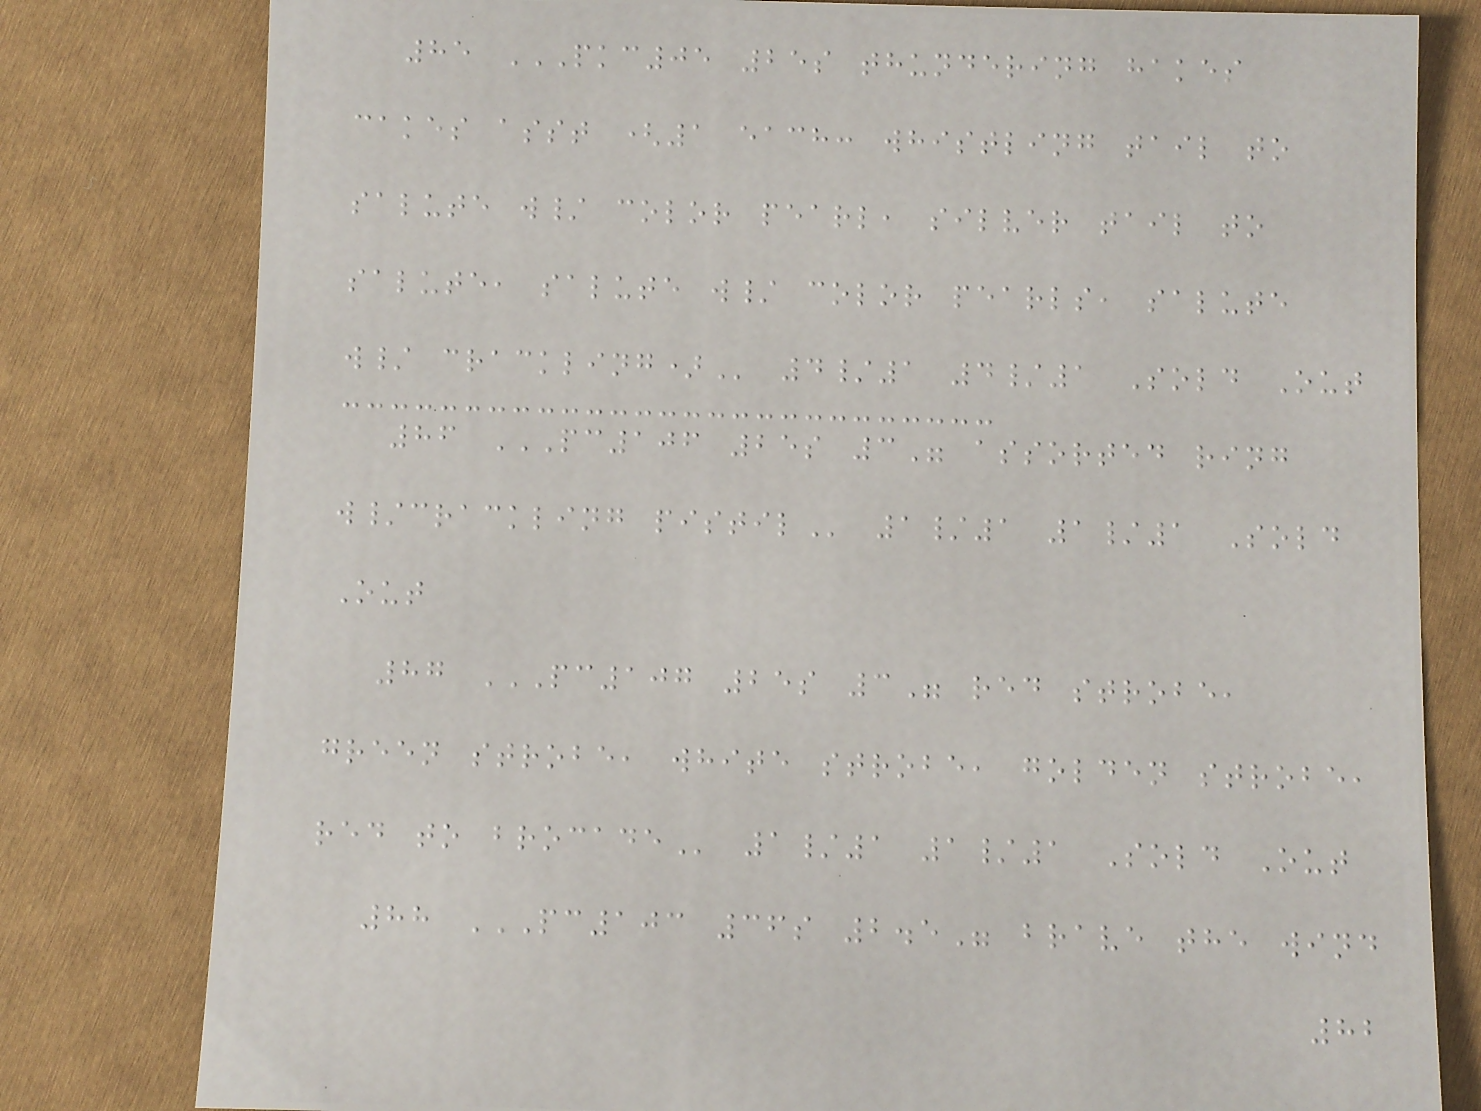85 PKC05 25S THUNDERING HAKES
CAKES ASST (1 EACH: WHISTLING TAIL TO
SALUTE W/ COLOR PEARL, SILVER TAIL TO
SALUTE, SALUTE W/ COLOR PEARLS, SALUTE
W/ CRACKLING) 4/1 4/1 Sold Out
86 PC106 25S 3" ASSORTED RING
W/CRACKLING PISTIL 1/1 1/1 Sold
Out
87 PC107 25S 3" RED STROBE,
GREEN STROBE, WHITE STROBE, GOLDEN STROBE,
RED TO BROCADE 1/1 1/1 Sold Out
88 PC103 36S 2.5" BRAVE THE WIND
82
